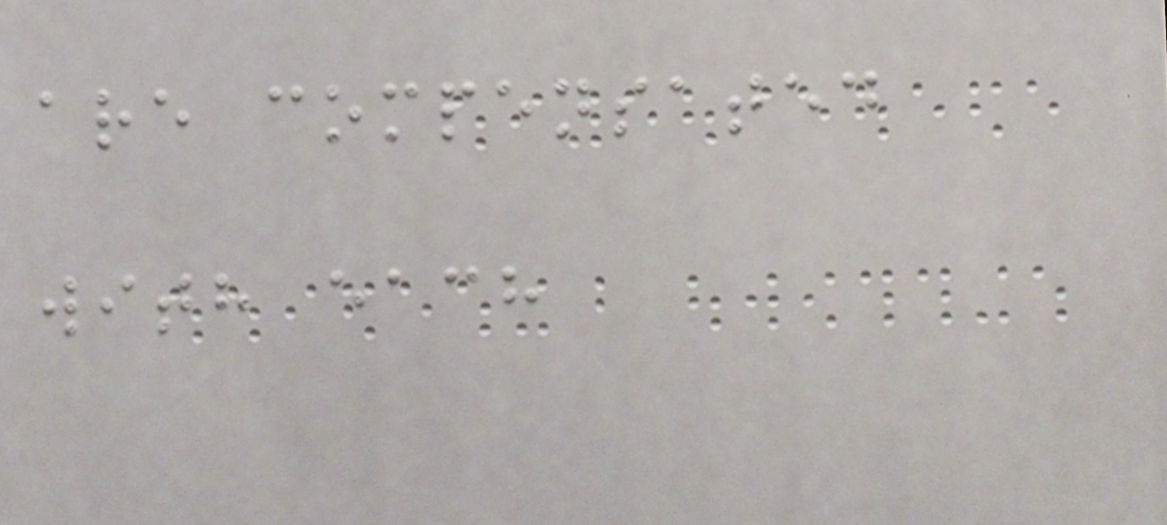are compensated
with each
